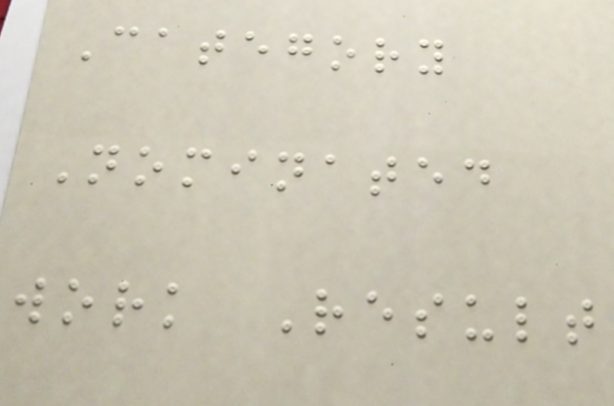Category
Nominated
work Result
